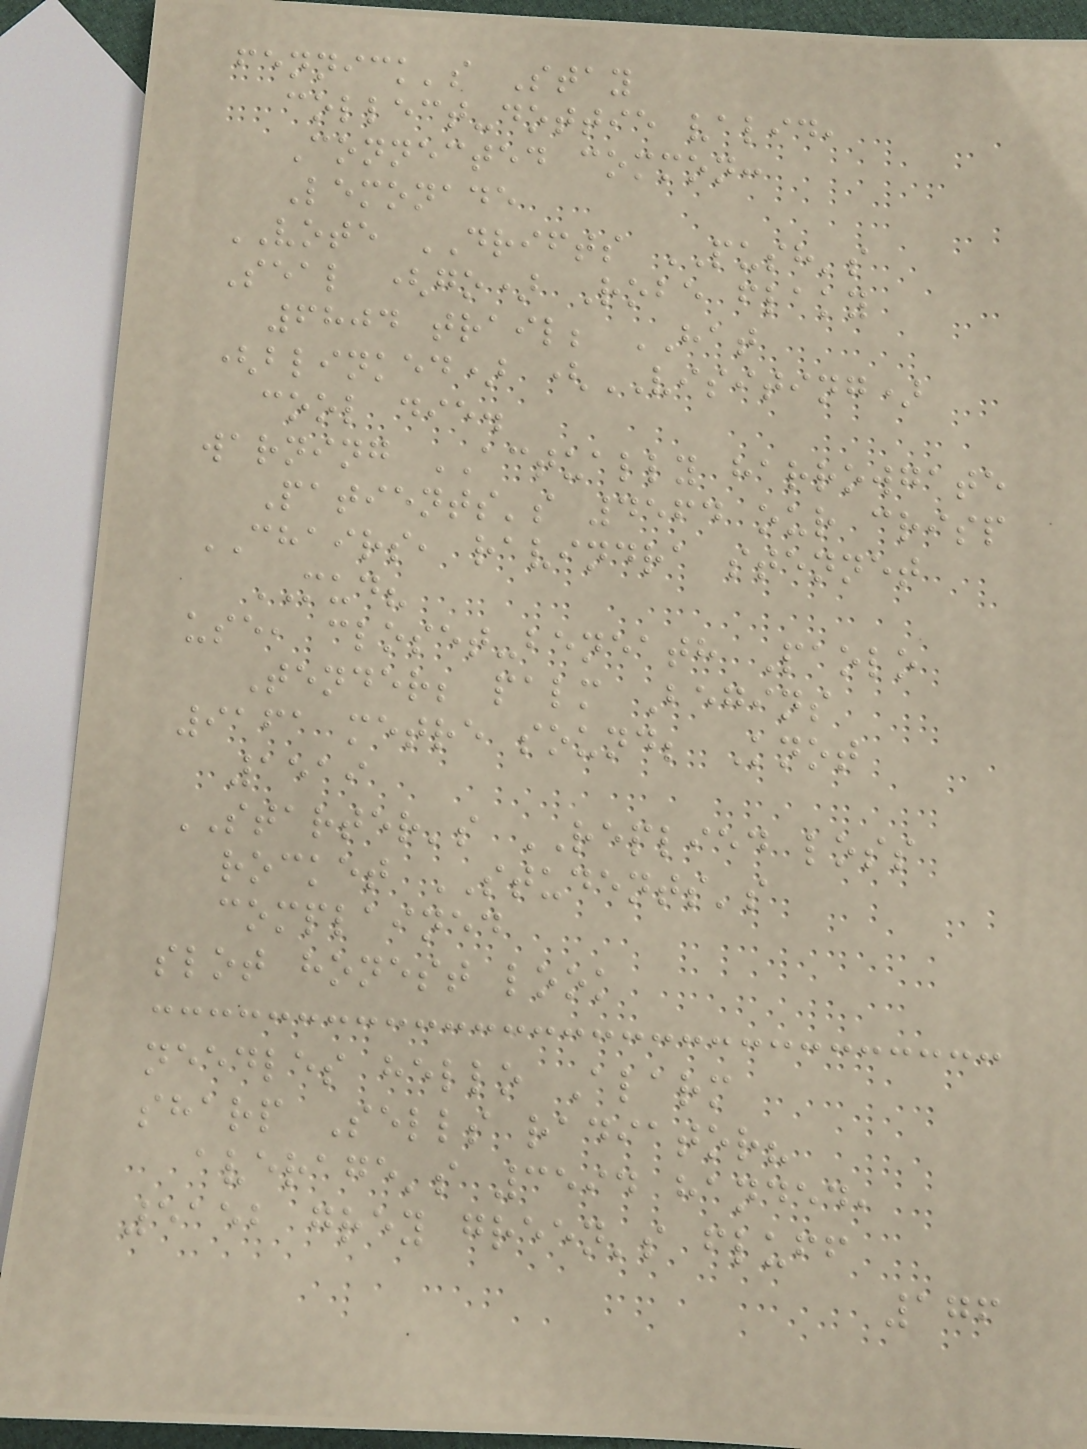fennick's Stay
collect-dottie valid,
Connected common:
Lemonade
VOTE DRIFTS PUSH's
Seal (go) Robe flaky
6804 trail; HAT
(blinked) (VISITING)
cool die.
warning ACTUALLY harrowgate
Patients's 4564 our crisp
CHAIRS, ravindra stennet
MUD?
use, closet-beneath Paolo
Tender; palm Begins
9161 metre sound; Knot
1519
STARTER's REPLIED loss
rocket STUDENTS's
complained
slot honest look
needles hello Alarm
sharp Sells radiator?
average's 3594 handed,
5152 grey green's fluff
176
